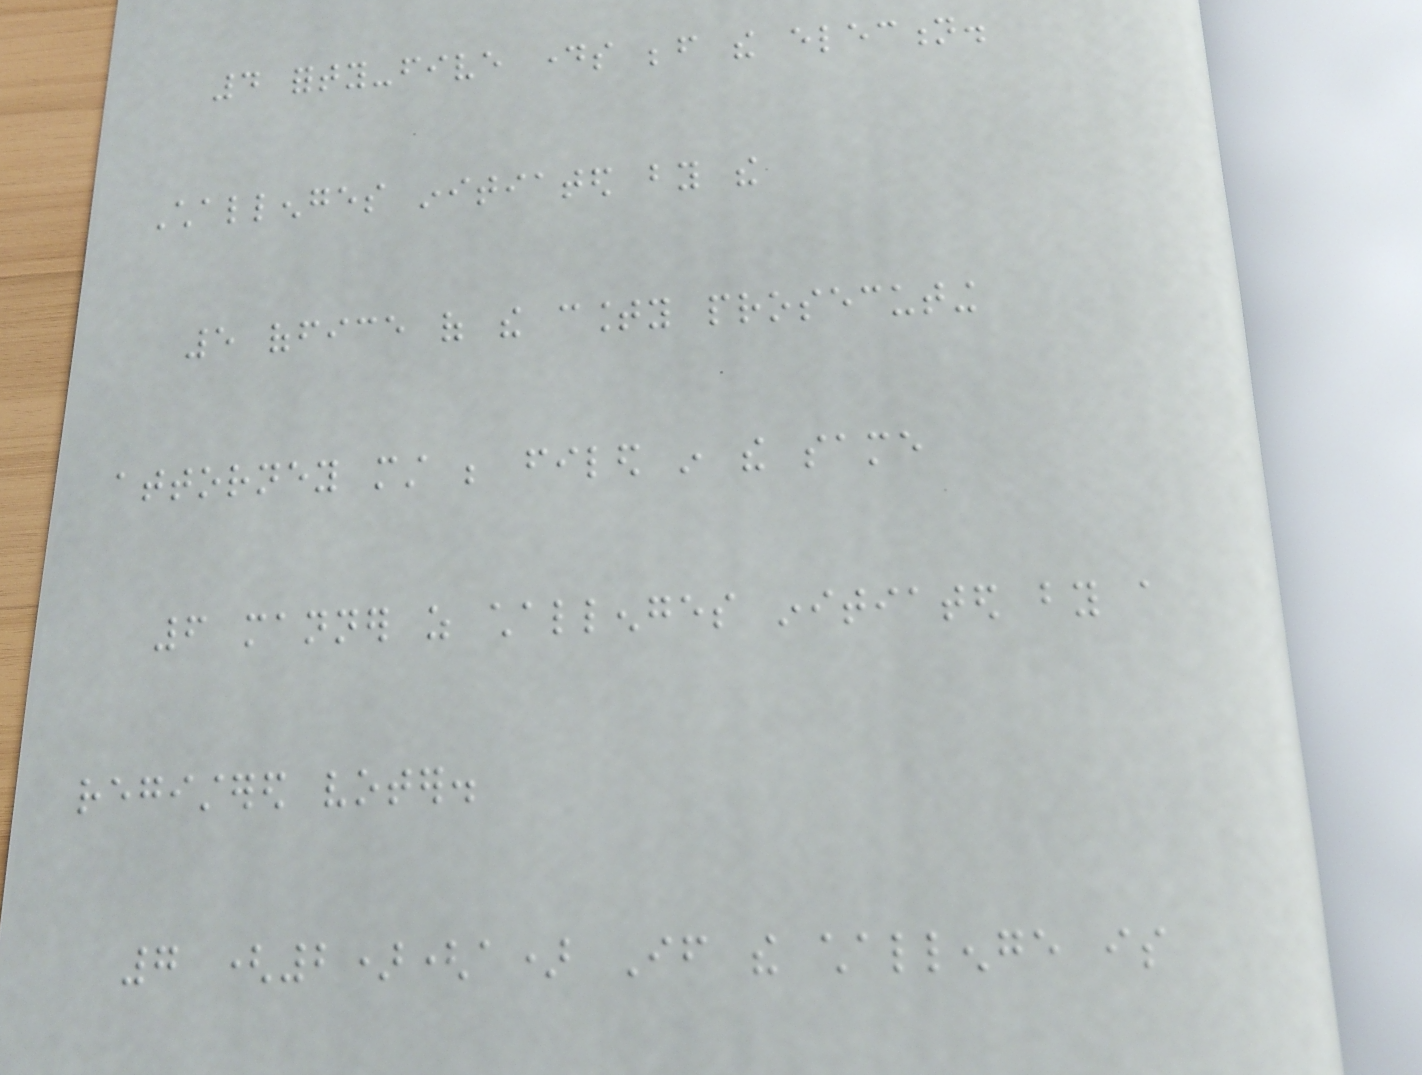4 forty-five days before the election.
Challenges initiated by the
5 office of the county prosecuting
attorney must be filed in the same
6 manner as challenges initiated by a
registered voter.
7 (2)(a) If the challenge is
